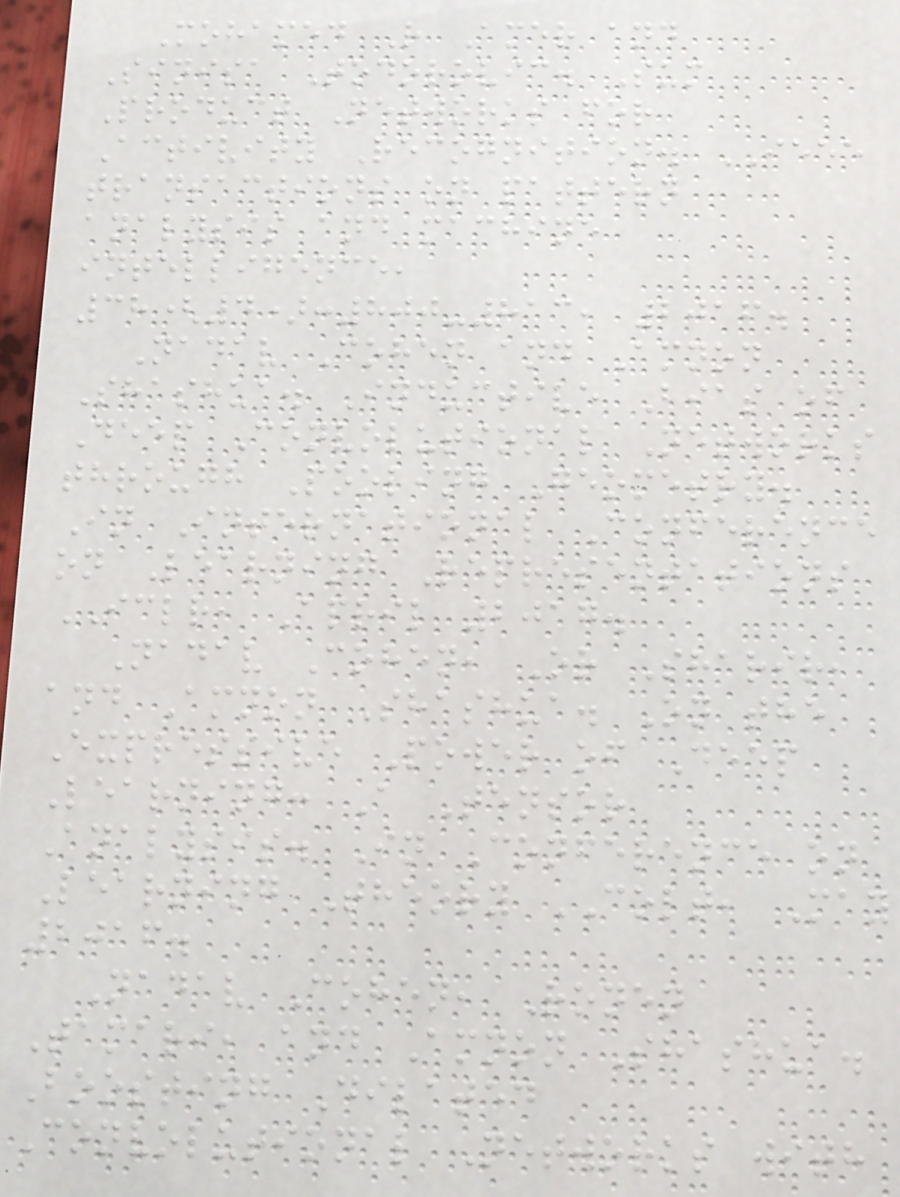Mohamed R Amer and
Sinisa Todorovic. Sum
Product Networks for
Activity Recognition. IEEE
transactions on pattern
analysis and machine
intelligence,
38(4):800-813, 2016.
Nadav Cohen and Amnon
Shashua. Inductive Bias of
Deep Convolutional Networks
through Pooling Geometry.
In International Conference
on Learning Representations
ICLR, April 2017.
Nadav Cohen, Or Sharir,
and Amnon Shashua. On the
Expressive Power of Deep
Learning: A Tensor
Analysis. In Conference on
Learning Theory COLT, May
2016.
Nadav Cohen, Ronen
Tamari, and Amnon Shashua.
Boosting Dilated
Convolutional Networks with
